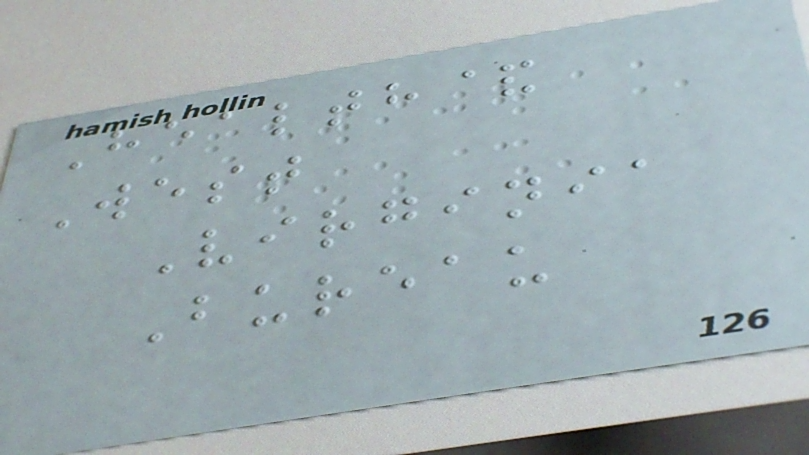Health&
West
Virginia
Bureau
